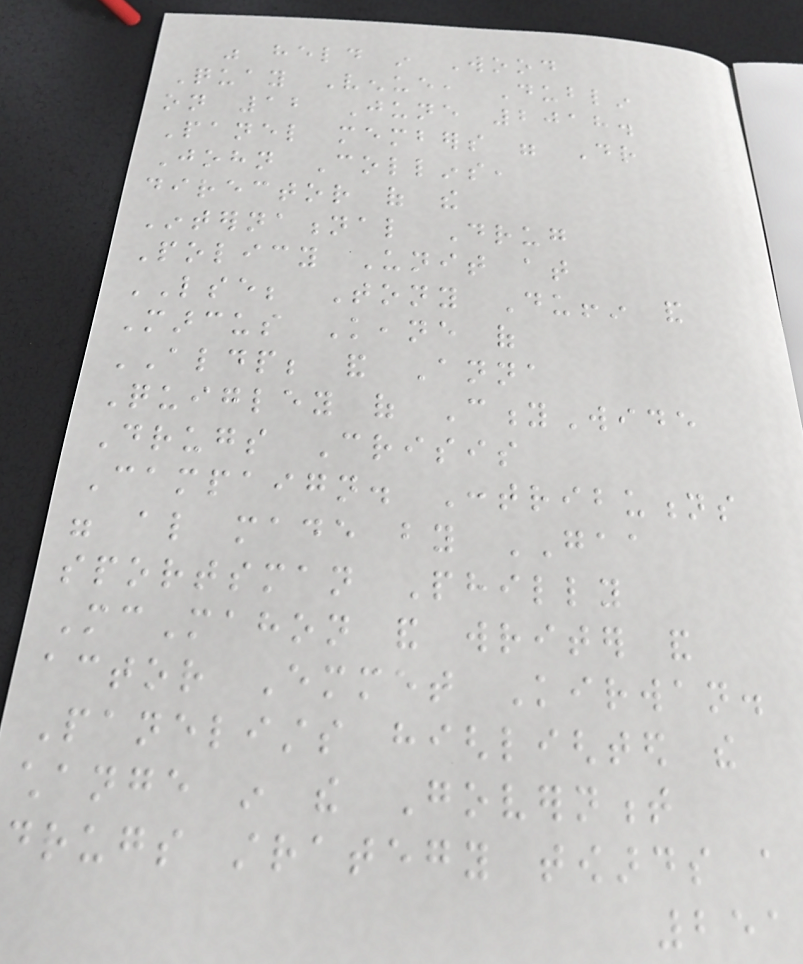was held in Wood
Quay Venue, Dublin
on 12 June 2018.
Panel members were Dr
John Collins,
director of the
International Drug
Policy Unit at
LSE; Tony Duffin and
Marcus Keane of
ALDP; and Anna
Quigley of CityWide
Drugs Crisis
Campaign. Contributions
were also made by GAA
sportsman Philly
McMahon and writer and
actor Emmet Kirwan.
Panelists highlighted the
change in the Government
drugs strategy towards a
251
